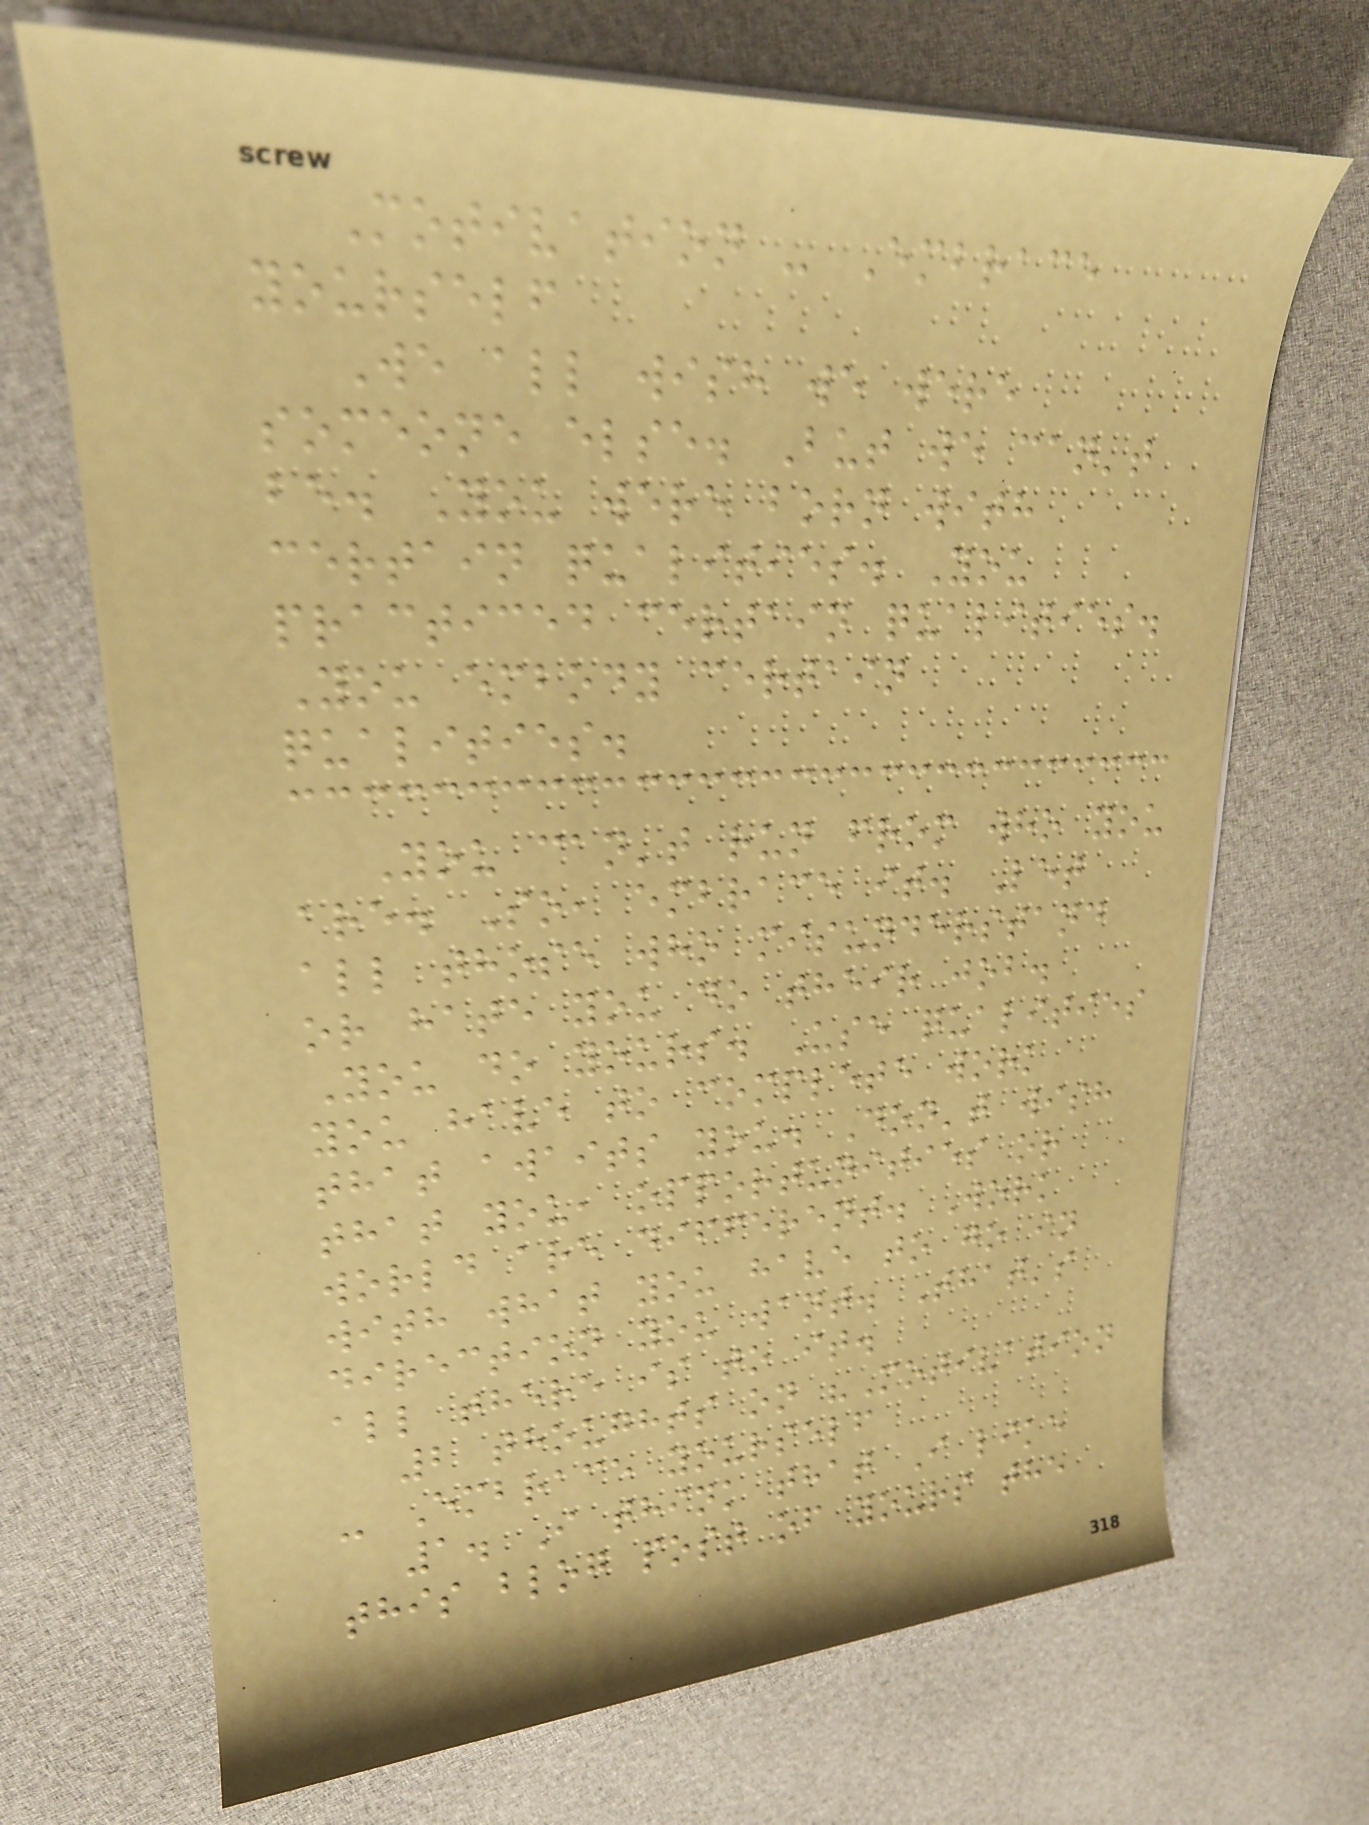Motivation - Embrace
yourself
We all wish we were
someone else. But we can't
be. You were born with
certain qualities. You
practiced certain qualities.
You embody certain
qualities.
You can't run from who you
are. So, embrace it. Let
all those who misunderstand
or hate you do their job.
You do yours. Use qualities
you have to complete work
that awaits you. Don't wish
that you, opportunities or
world are different. Work
with what you have to go in
direction you want. That's
all there is to it.
2 thoughts on "Motivation
- Embrace yourself
1. I think that I like
this blog post of yours the
